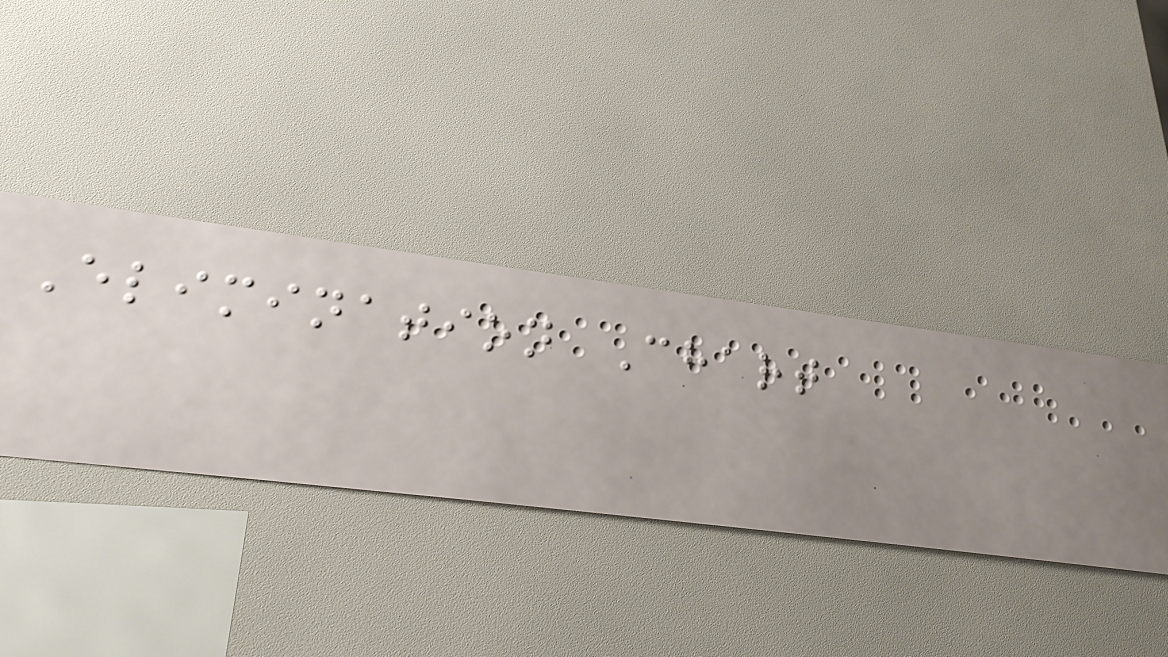Elimination Chart
